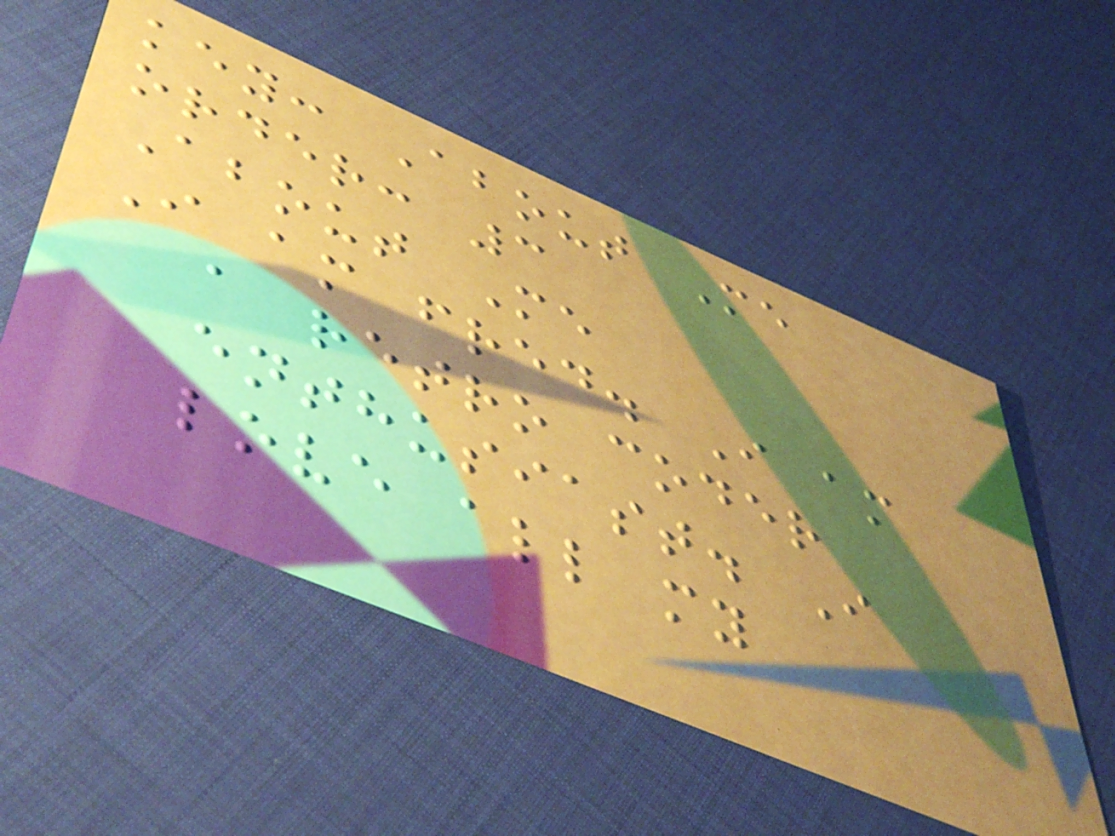key: About Me
order: 3
About Me
I am fred. I am
a retro coder
enthusiast. I
love all my
